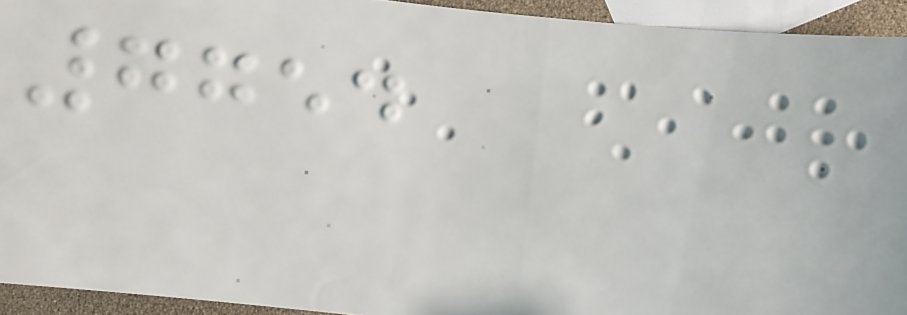7754
